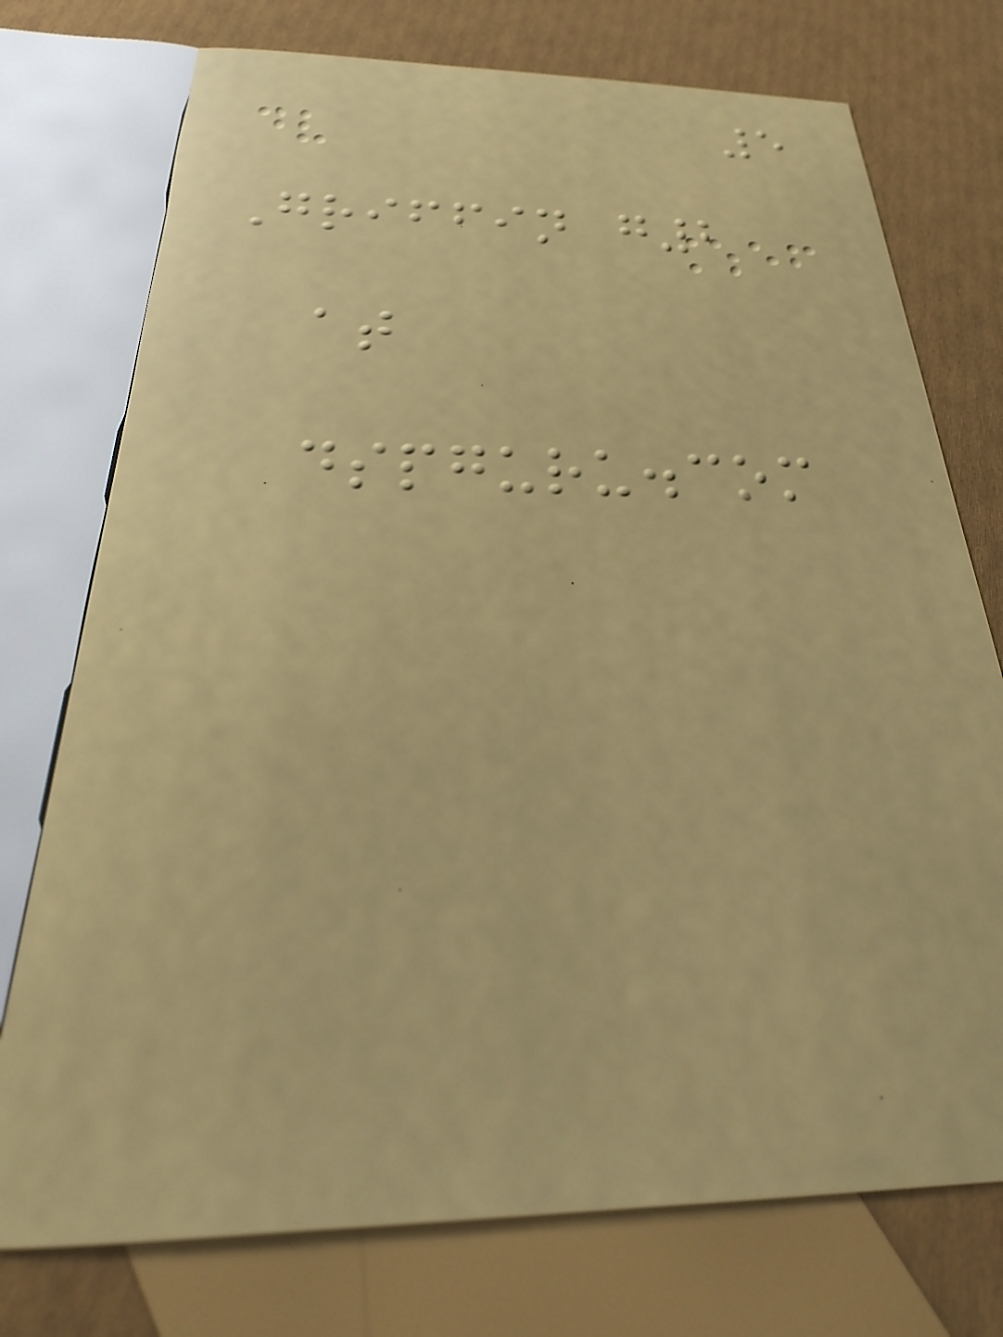5
Griffin g2
at
dspguru.com
